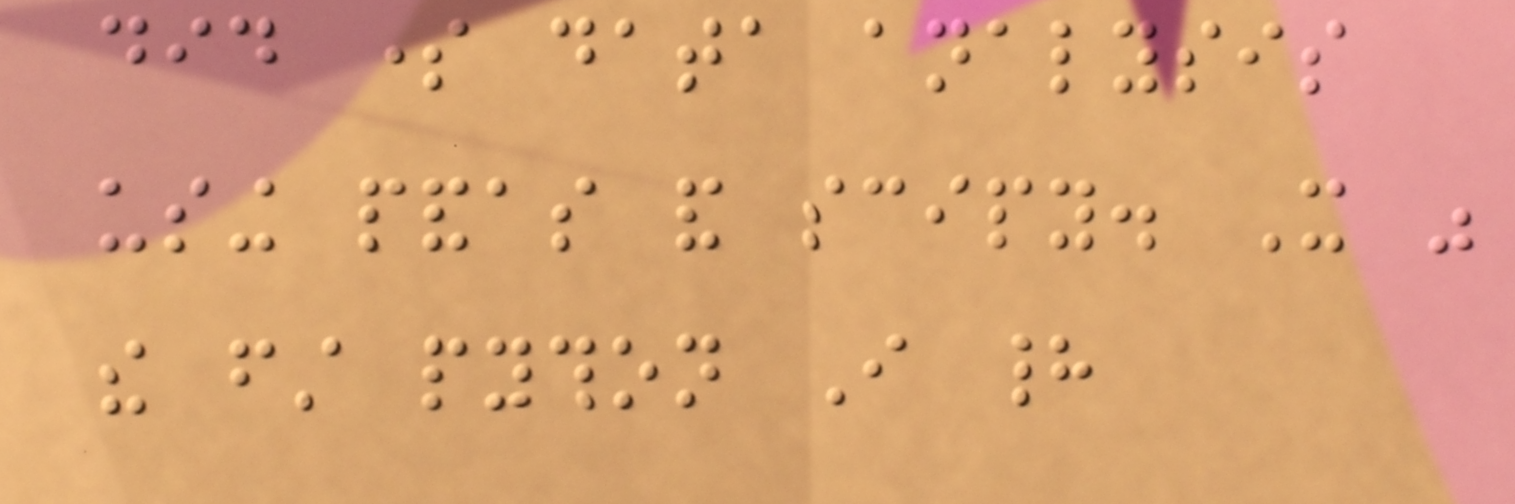did some data analysis
using pandas and scipy. It was
the first python I had
